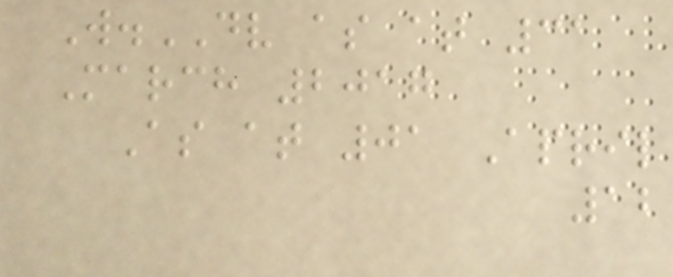W.DV as at 31
March 2017
As at 01 April
12
